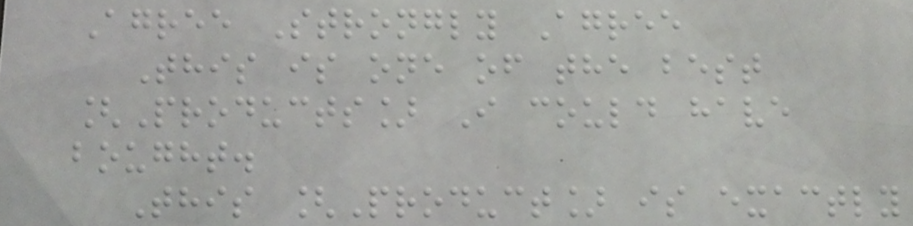Agree Strongly Agree
This is one of the best
[Products] I could have
bought.
This [Product] is exactly
